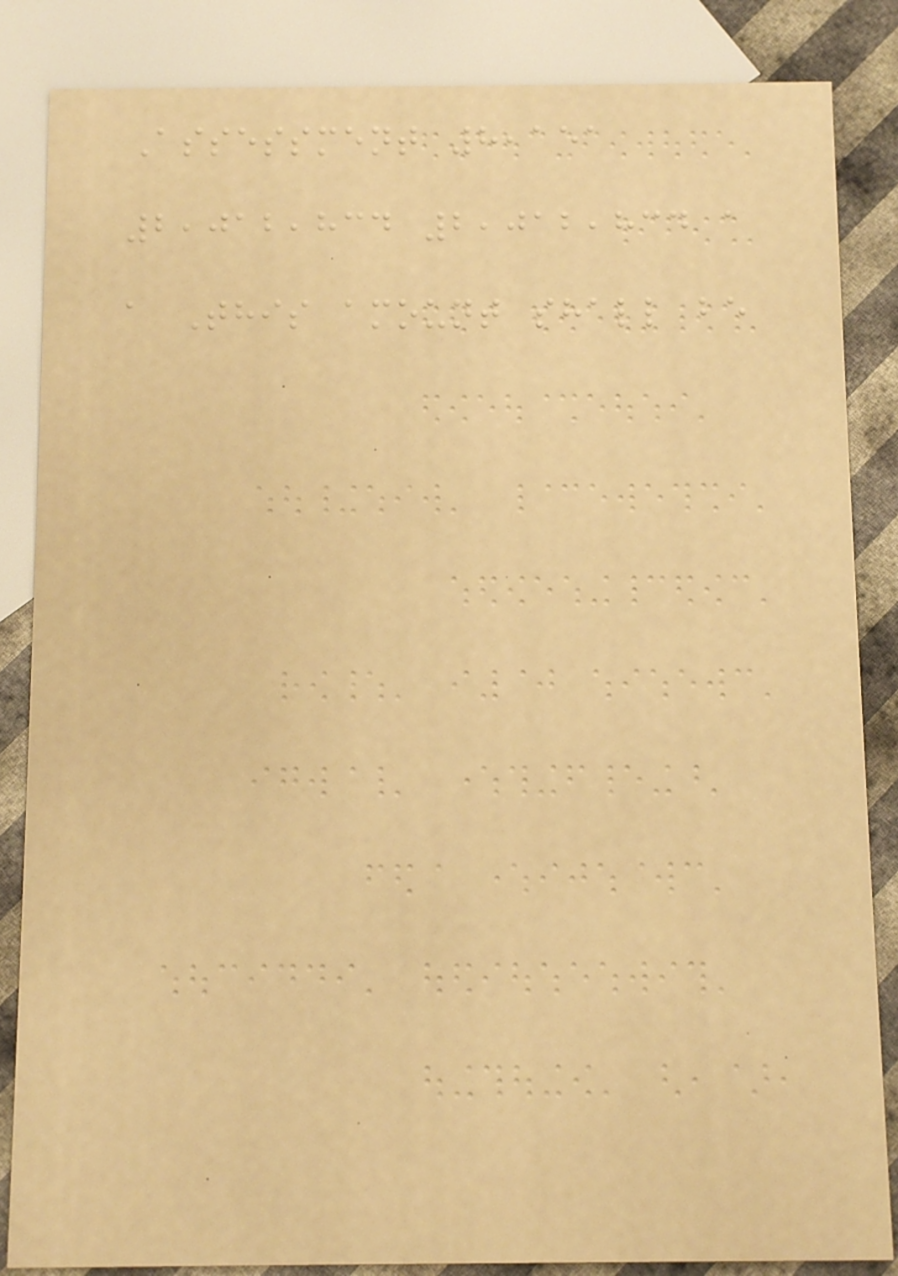Assessment 8,151
2,012,834 2,012,834 a
a This amount shall be
